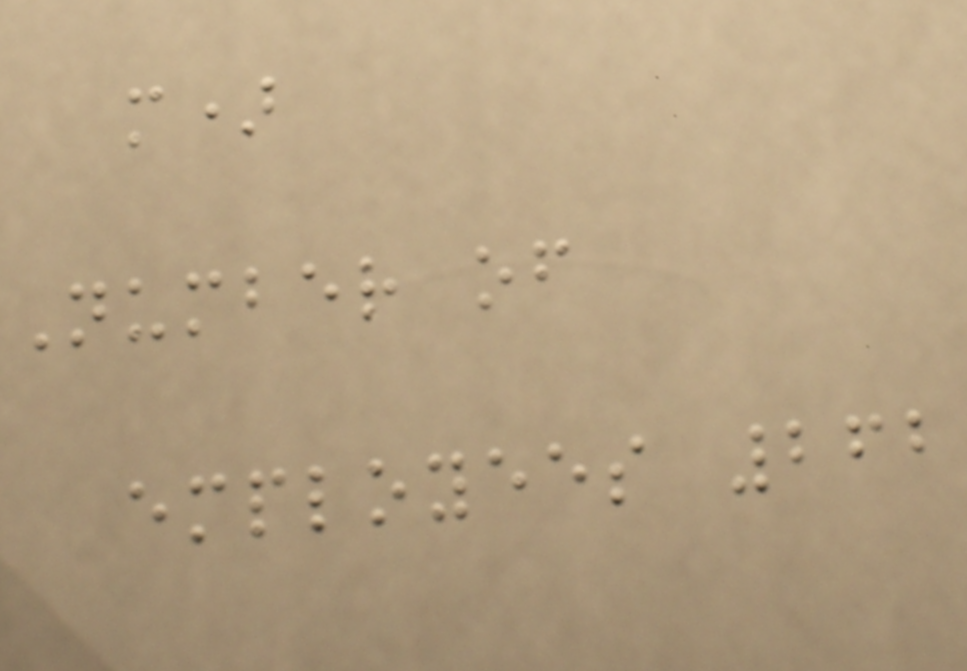m)
Number of
employees 262
